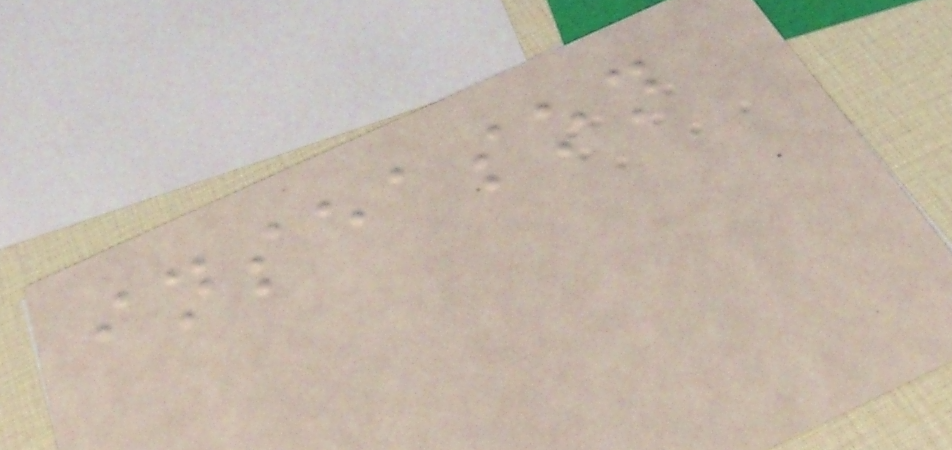inseason
